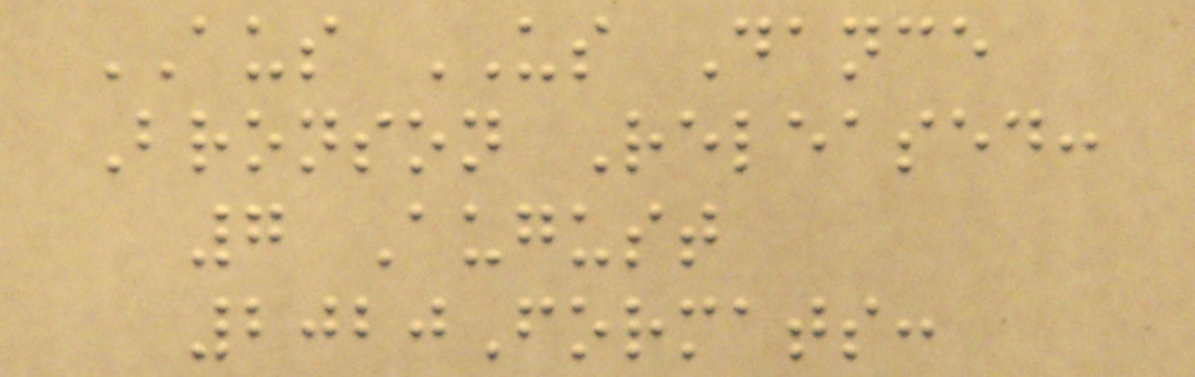AUS US Dance
Bronson Released:
7 August
2020Formats:
